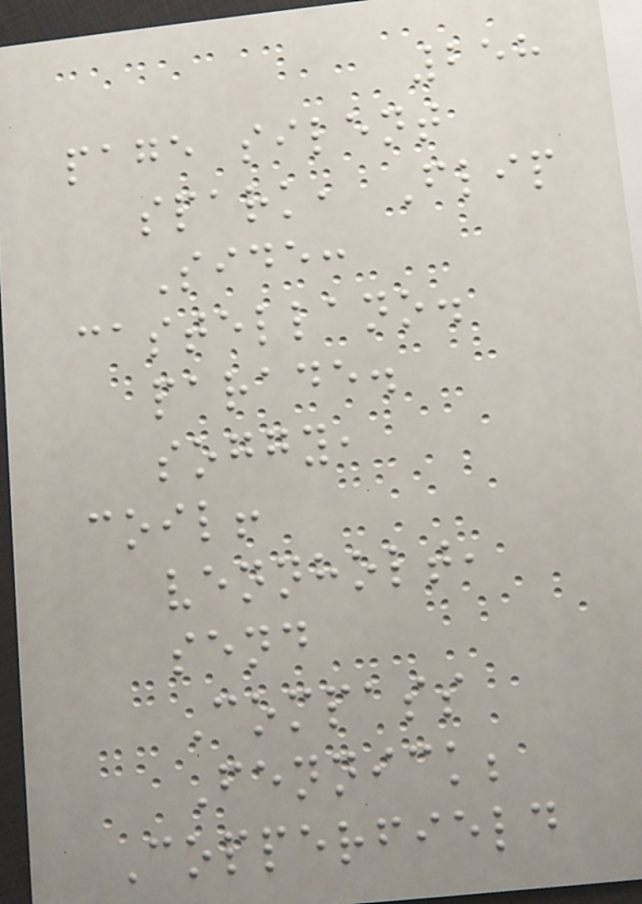258
page silent
spark, Flip
Side:
castellano.
parade.
soggy,
coil!
vennholt,
send
Compass
Fennick;
Copperfield
